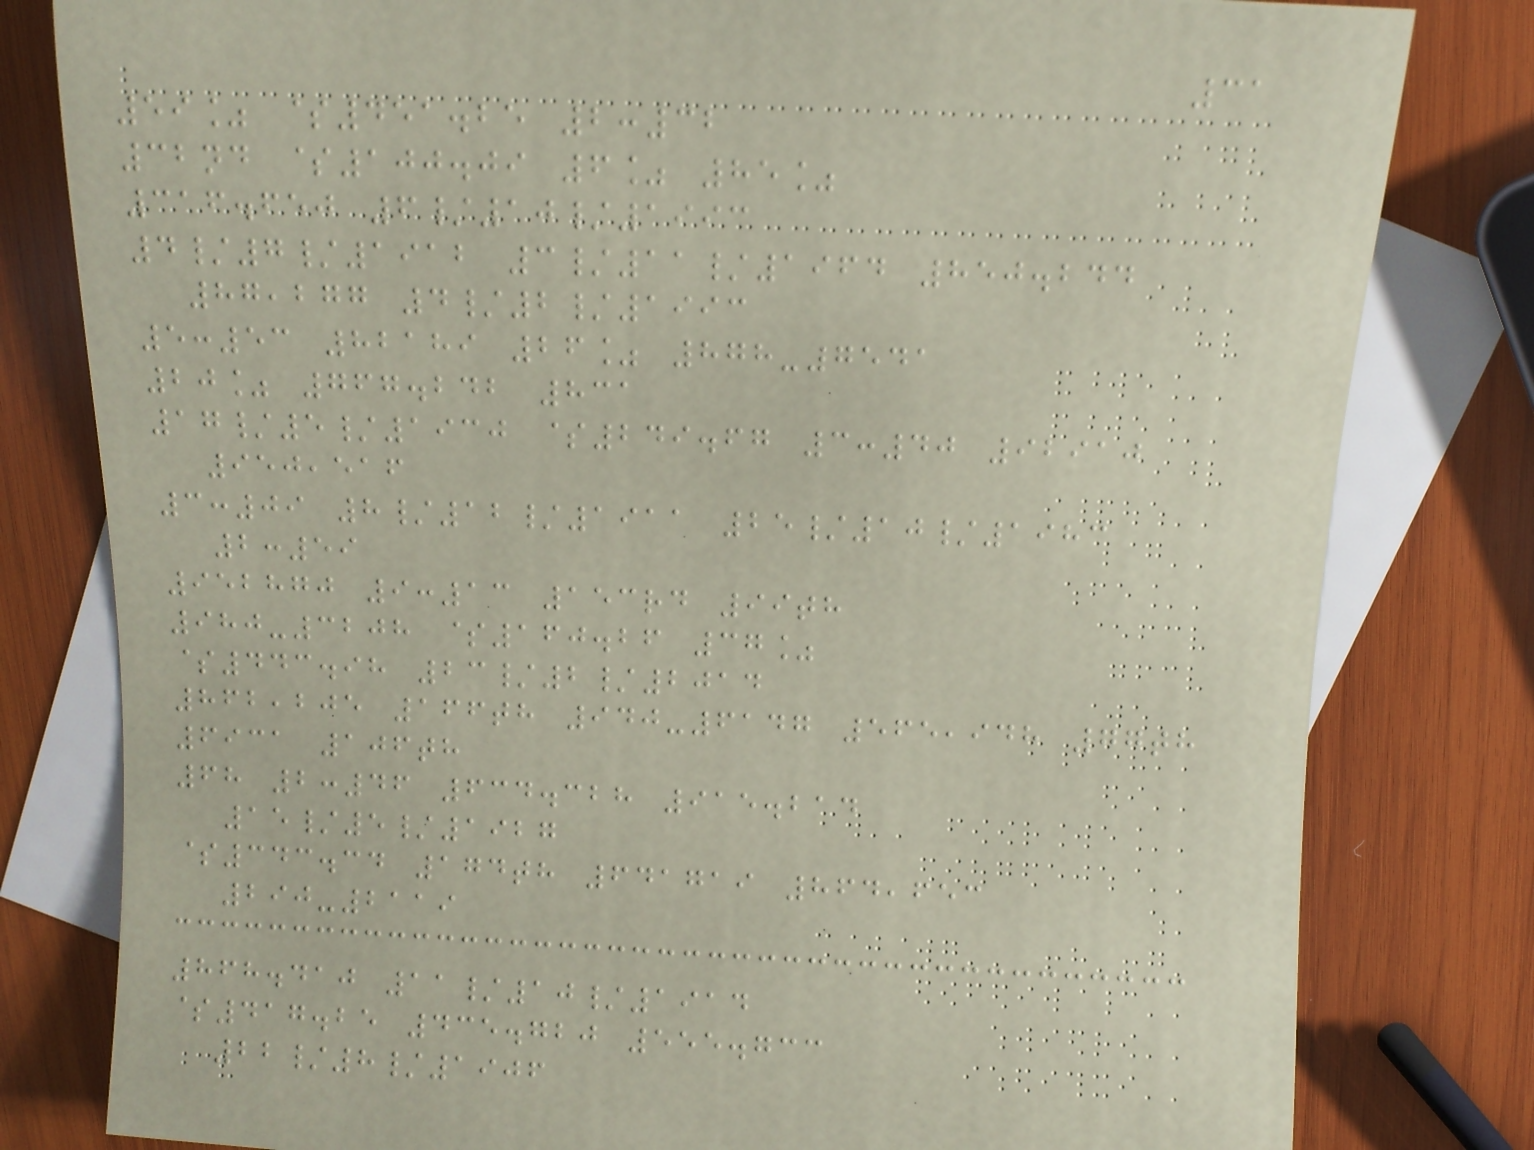31
59% $451.25 2:32
32nd $100.09 6% 85%
316.650 6/10/1993
4/7/1912 3/11/1964 850.244
87,277 4/2/1993
5:53 82189 26% 878-7541
20% 767.242 831
17/5/1930 $249.67 3:40 92910
950,516
3:09 8/12/1911 25/10/1983
2:59
952870 9:13 153rd 99th
980-3208 $160.26 37%
$443.98 23/2/2014
862,205 166th 940-6147 565,948 77th
6931 106th
68 2:46 634.328 915.214
15/5/1927
$343.34 174th 641719 864,653
290-2119
868.410 11/10/1914
$417.25 435.720 555.733
22/8/1906
